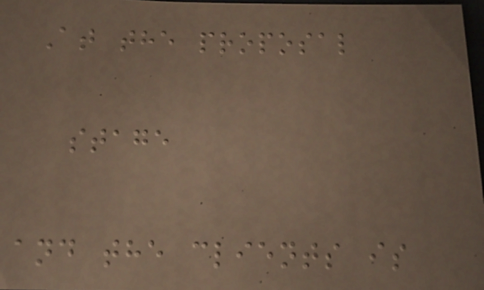At the proposal
stage
and the clients is
